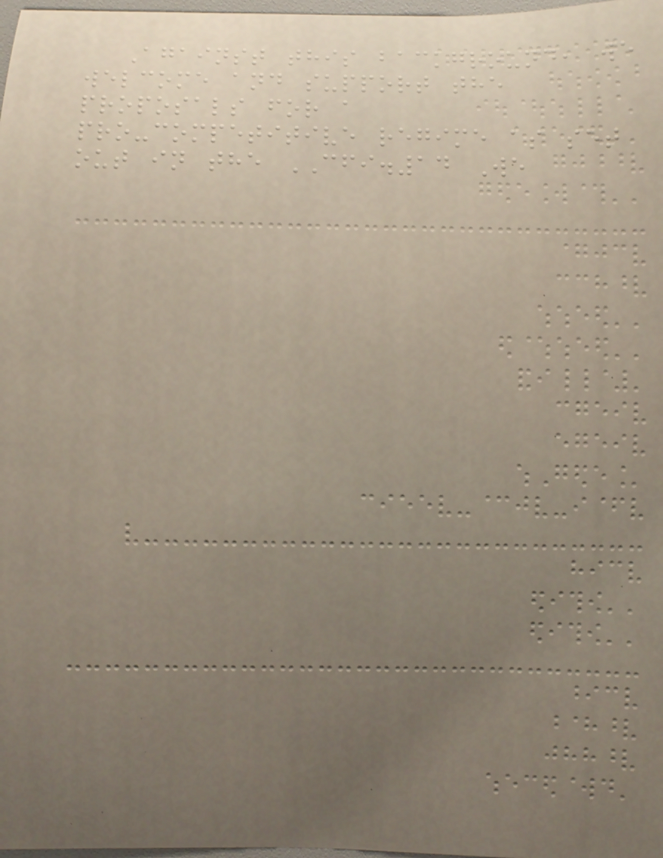Against this background, we
welcome and support the
proposals for a
pro-competitive regime as set
out in the CFI.14 We
